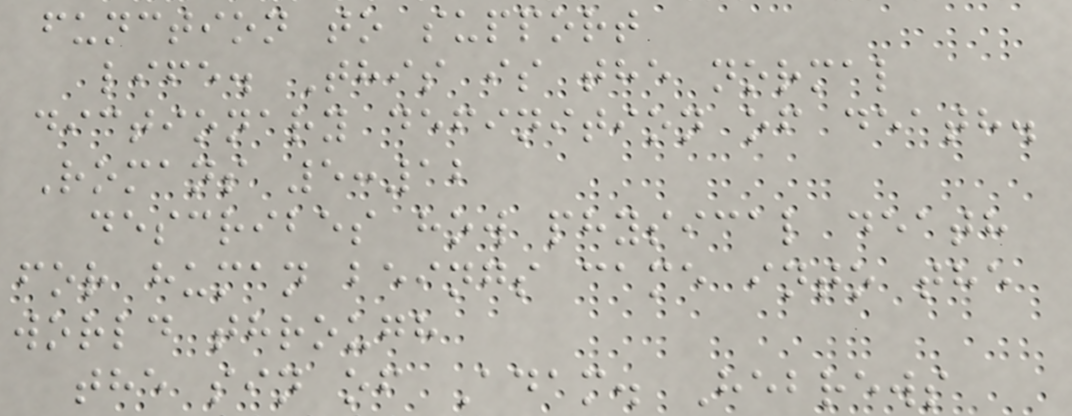function to support
life. This is the normal
dictionary definition of death.
Romans 5:12
describes how physical death
for human beings came into the
world through
the sin of Adam. Hebrews
